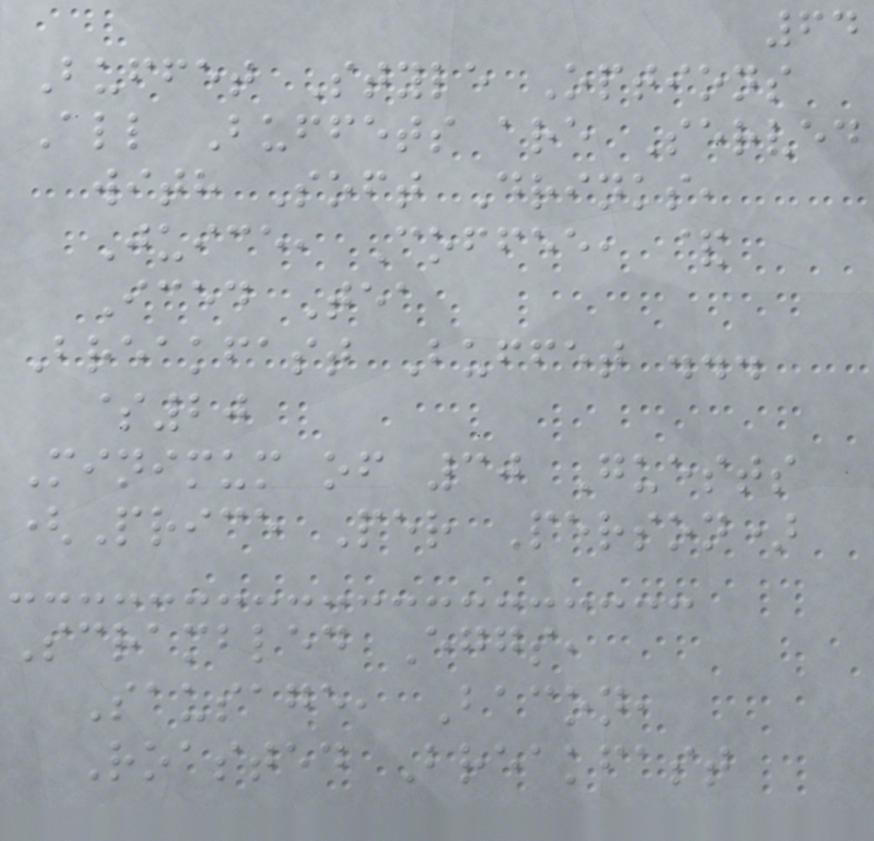64
Buffet Style Options
All Buffets are Served
with Soft Drinks,
Juice, Coffee, &
Iced Tea
Breakfast Buffet ...
$20
Minimum of 30 Guests
(Price Per Person)
Scrambled Eggs,
Sausage, Bacon,
Roasted Breakfast
